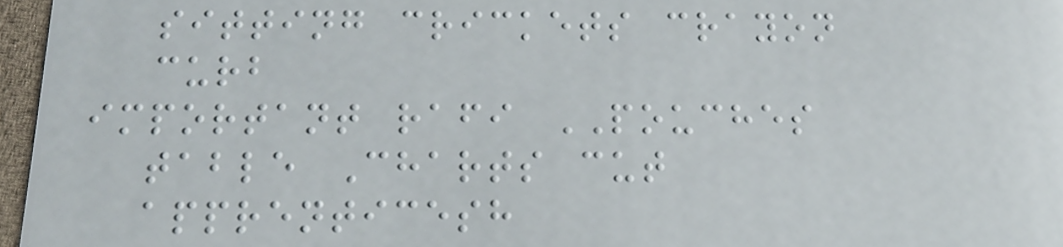sitting crickets crayon
curb
important rafi POUCHES
table Charts cut
apprenticesh
